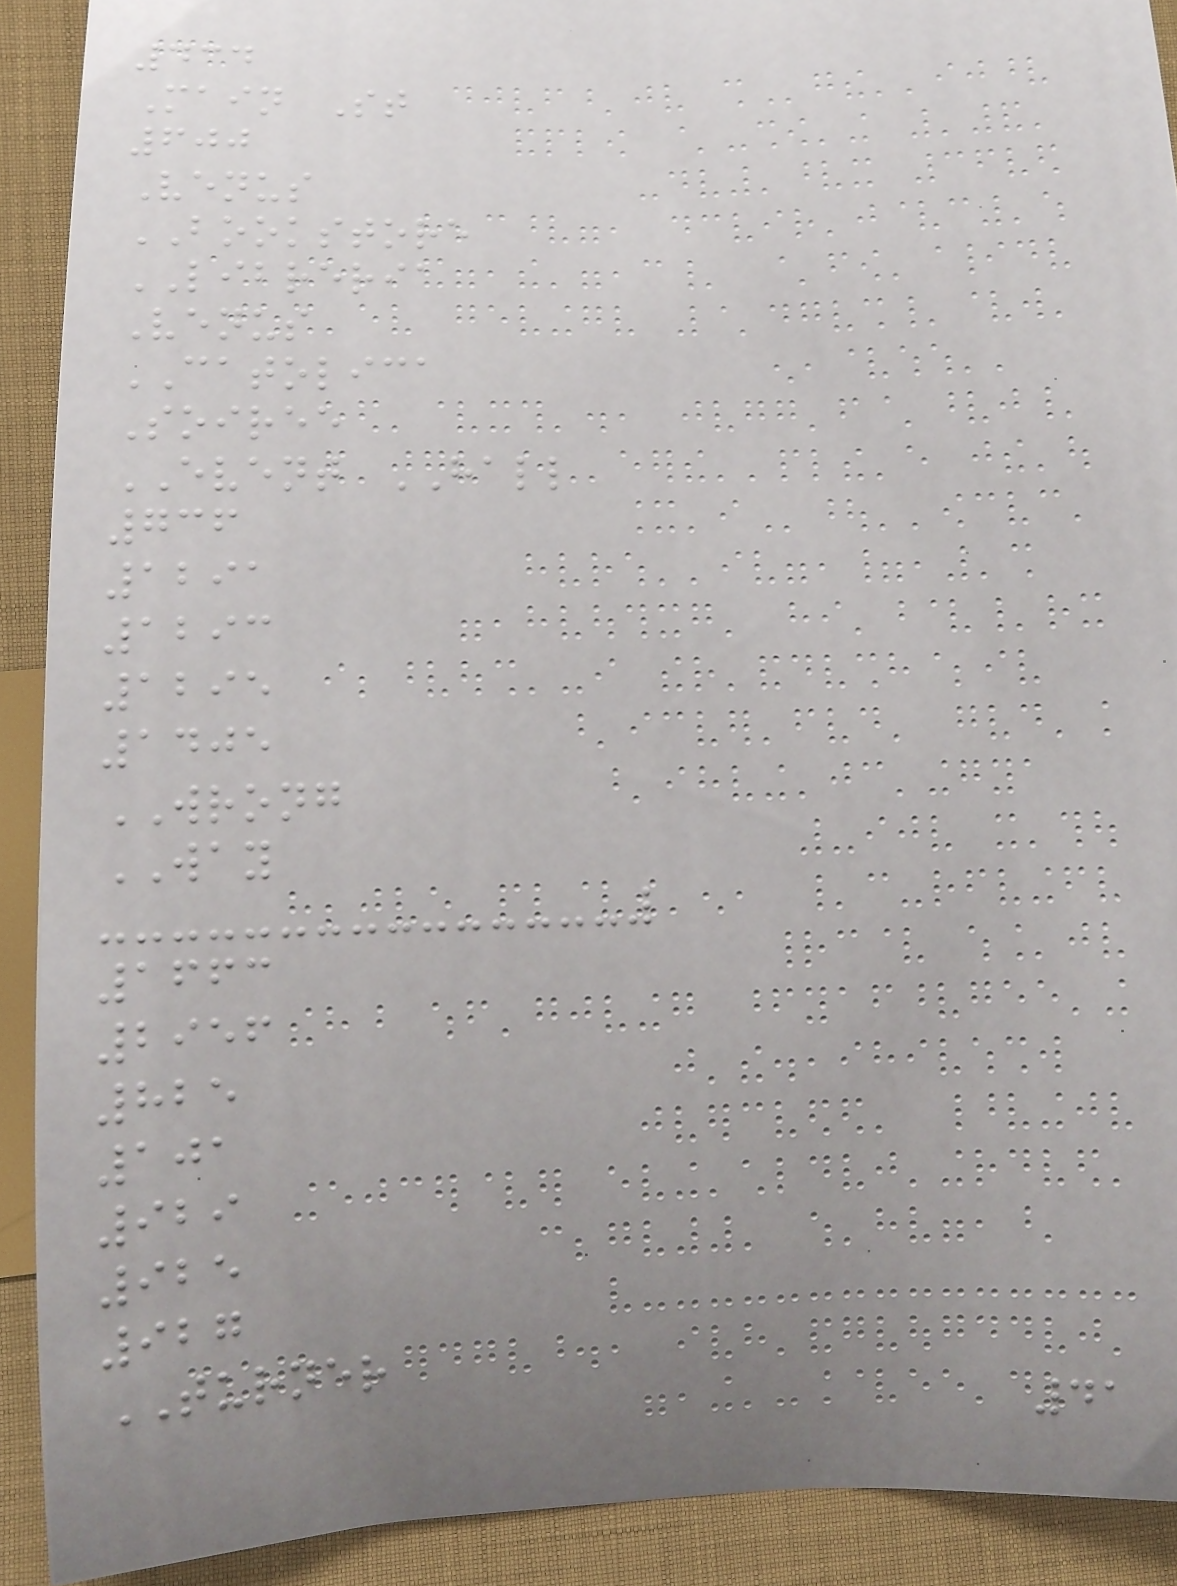434
Main St
600
Venus
BOOKSTORE
LIBRERIA
Venus
CATOLICA
Soiree
EVENT HALL
736
1291
1293
1295
1405
WRONG
WAY
1663
2956
825
101
929
925
927
TURNER
41
